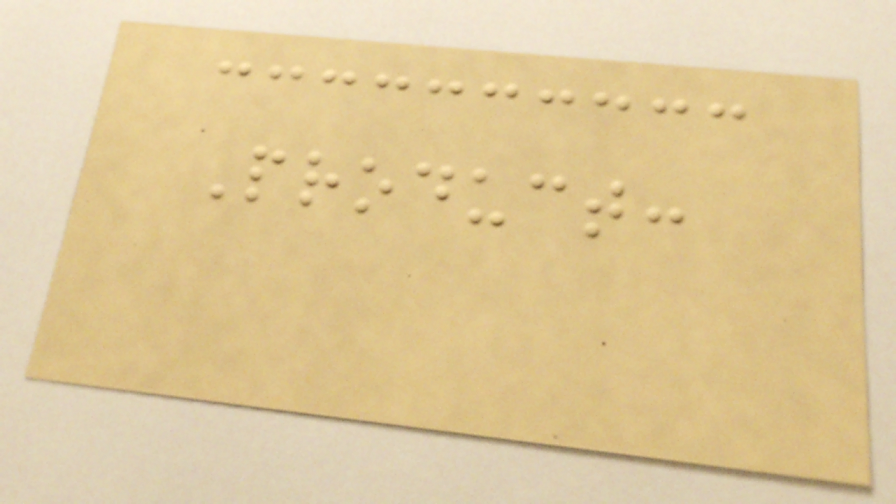Product:
